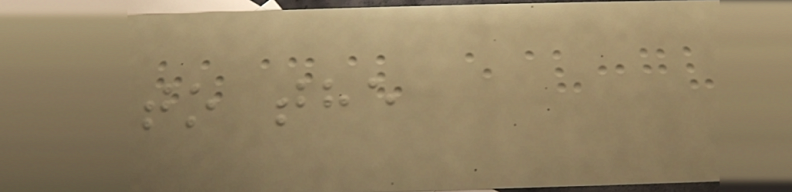to the
